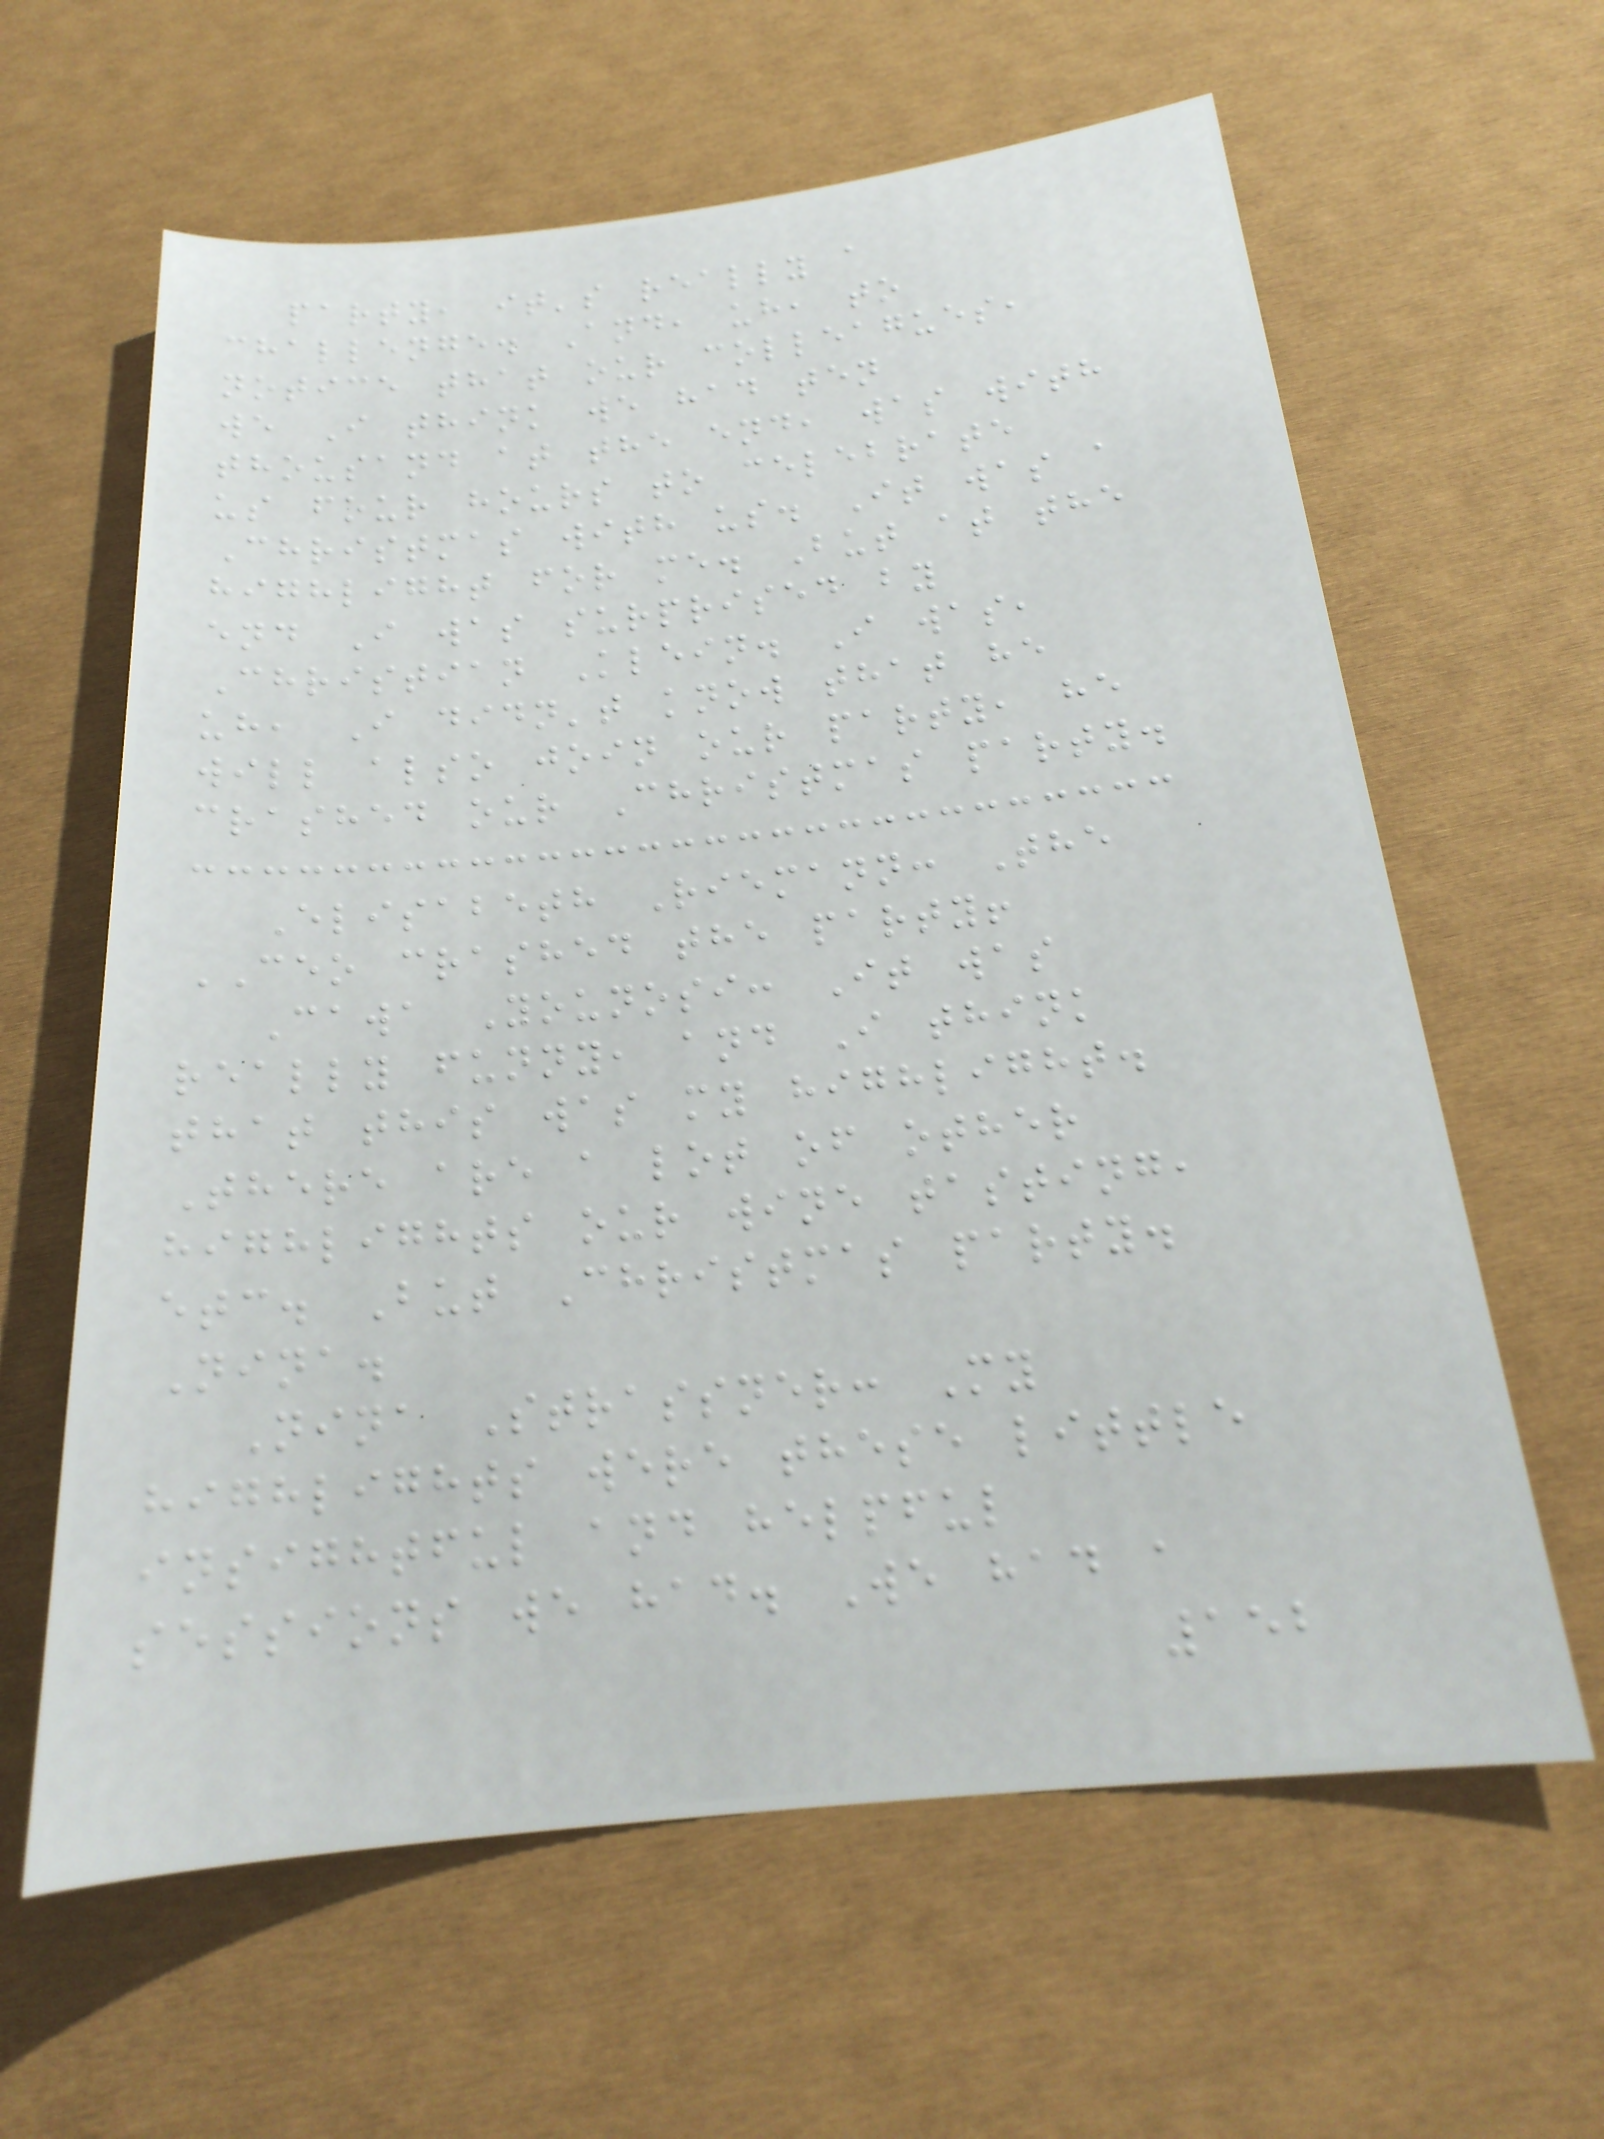party, it's really a
challenge. And, uh, to
notice that our colleagues,
we I think we had ten
thousand at the end, was with
us four hours to celebrate
Christmas with us. It was a
highlight for me. But at the
end I was surprised by
Christian Klein. I was,
uh, I didn't know that he
will also join our party, he
crashed our Christmas party.
Elisabeth Riemann: The
CEO crashed the party!
Cawa Younosi: It was
really funny, and I think
that this was my highlight.
There are a lot of other
highlights our wine tasting,
etc. But Christmas party.
Nina.
Nina Strassner: My
highlights were these little
insightful and helpful
sessions we had. We had a
152
